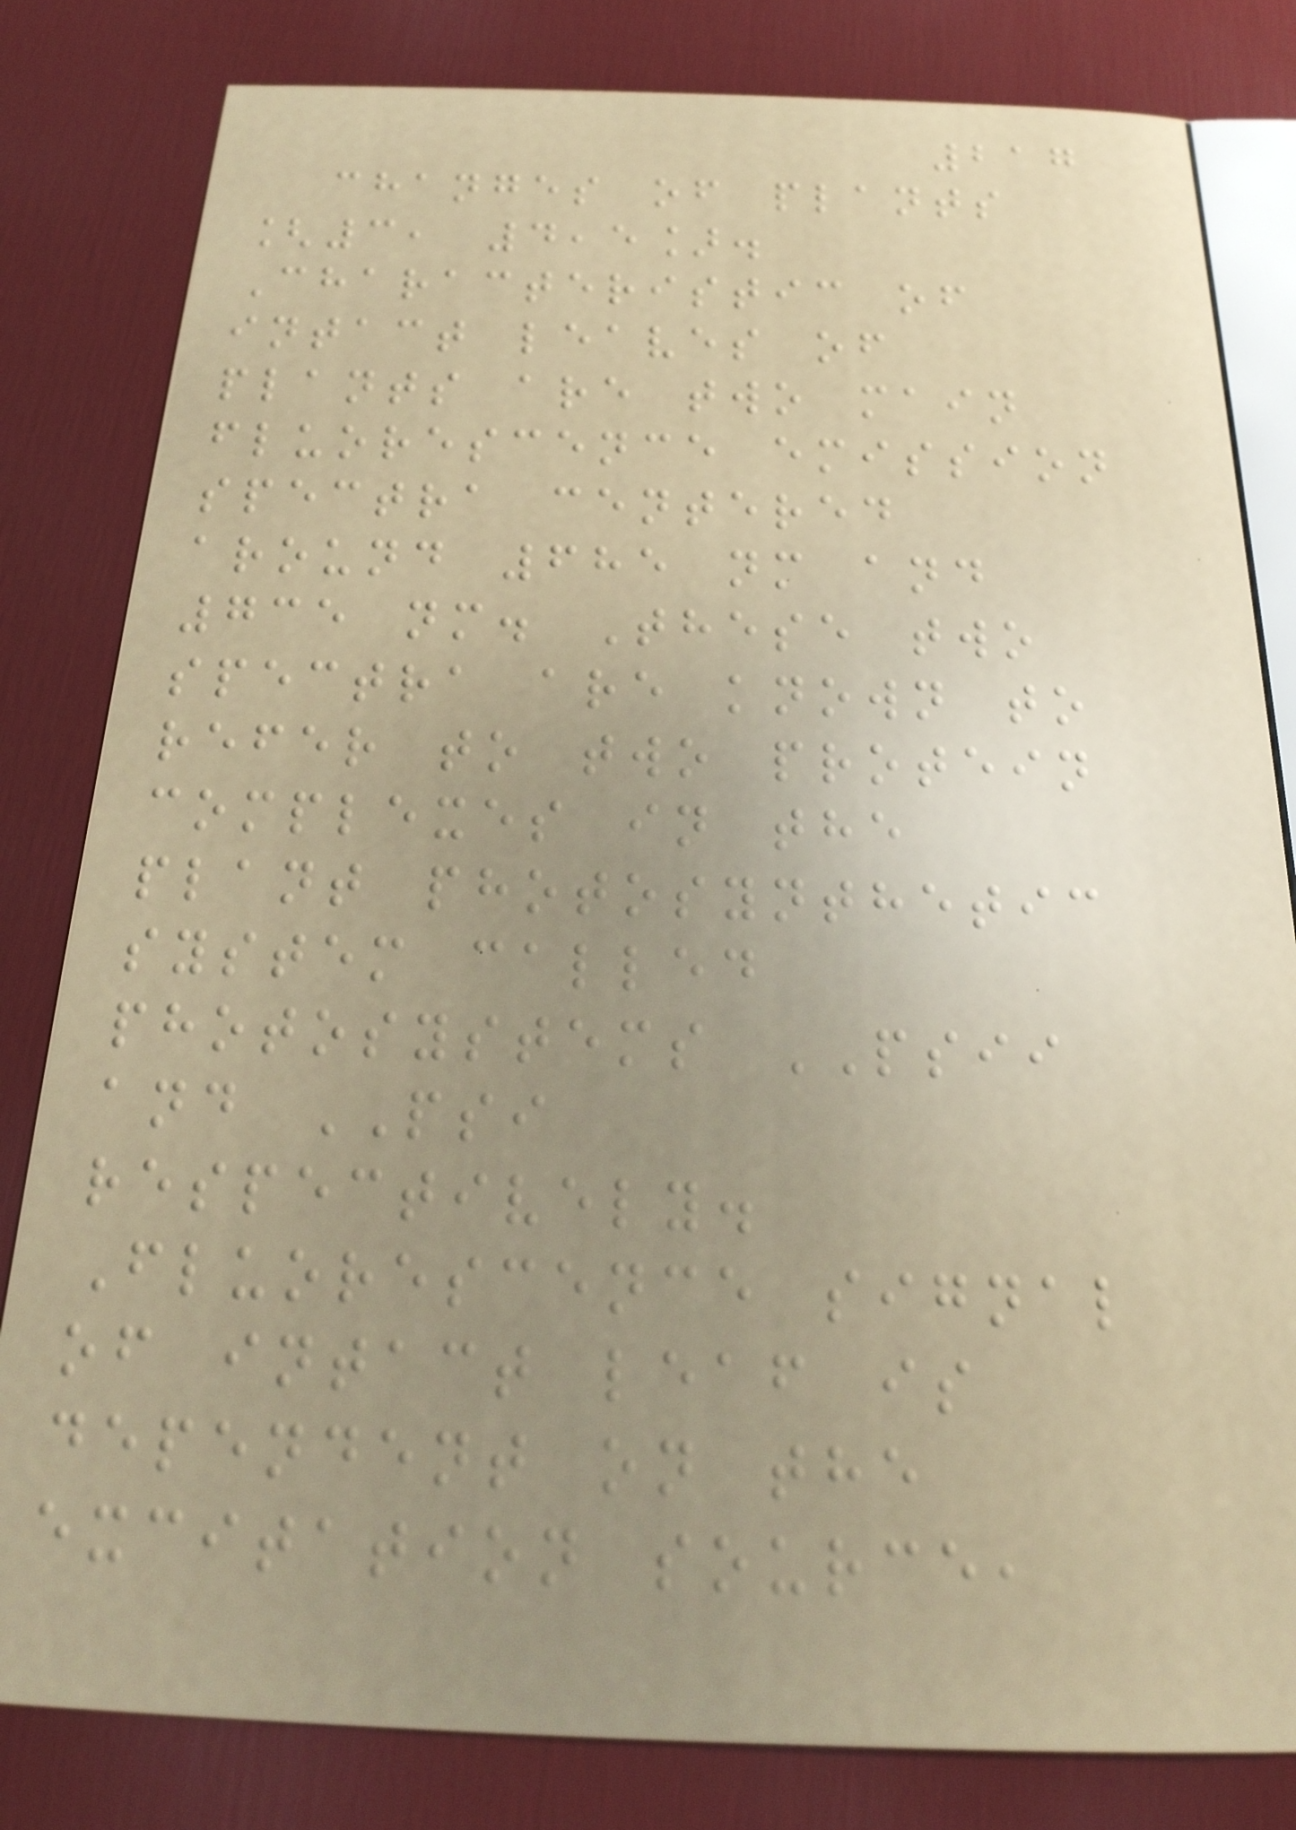217
changes of plants
[3, 4,5].
Characteristic of
intact leaves of
plants are two main
fluorescence emission
spectra centered
around 685 nm and
735 nm. These two
spectra are known to
refer to two protein
complexes in the
plant photosynthetic
system called
photosystems PSII
and PSI
respectively.
Fluorescence signal
of intact leaf is
dependent on the
excitation source,
